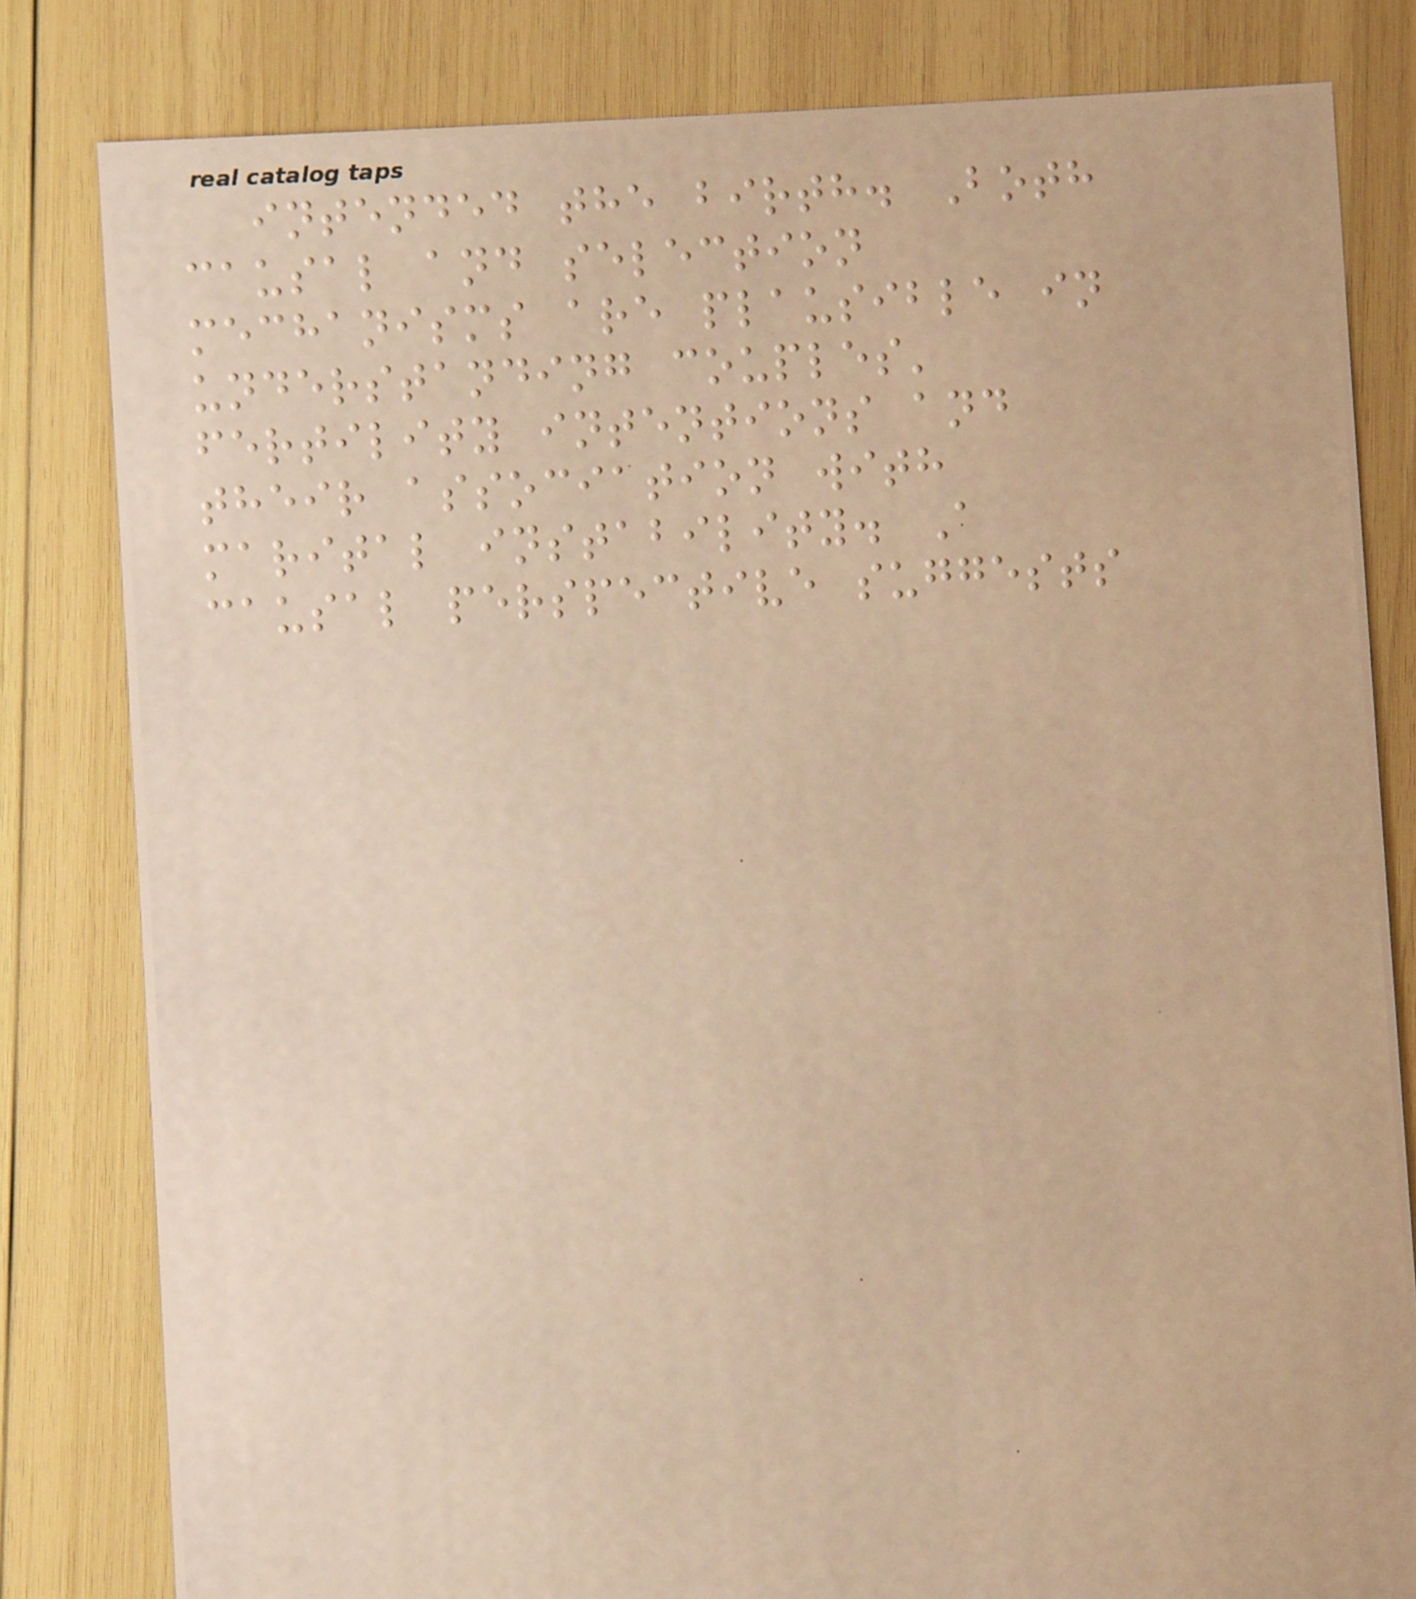intended the birth. Both
causal and selection
mechanisms are plausible in
understanding couples'
fertility intentions and
their association with
marital instability. A
causal perspective suggests
